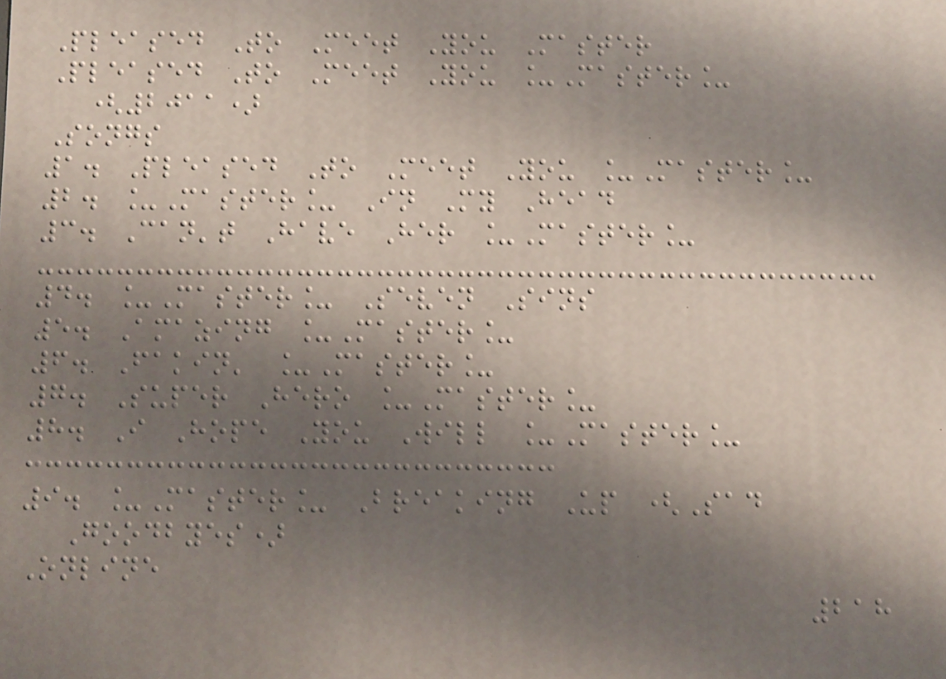Pleased To Meet You Master
Pleased To Meet You _Master_
(2011)
Songs
1. Pleased To Meet You _Master_
2. _Master_ In My Head
3. Can't Have Her _Master_
4. _Master_ Seven Sins
5. Amazing _Master_
6. Fakin' _Master_
7. Super Hero _Master_
8. I Hope You Will _Master_
9. _Master_ Breaking Up (Sad
Goodbyes)
Online
218
